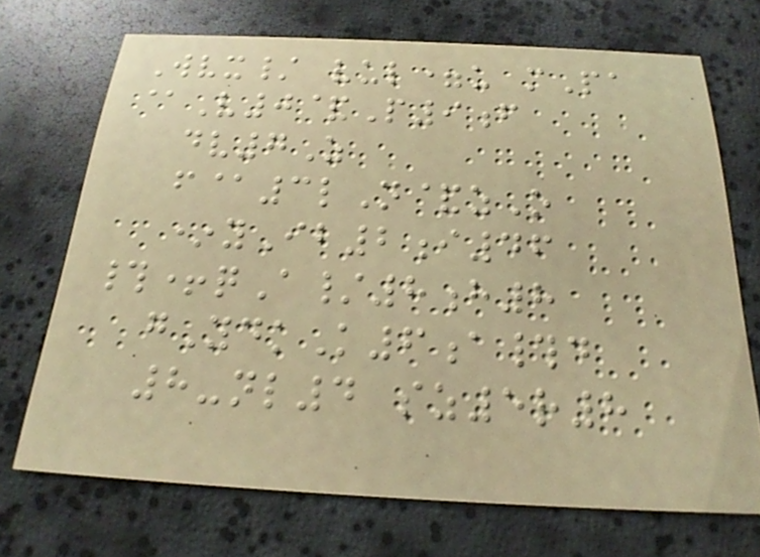Wvx/ vul=u mPa
@V0&P9f
dv7Z
f@3lN&zO
*yIb2i46
#+qA/8h8
gYdkK6a#d
8-nl4 sz5r8
